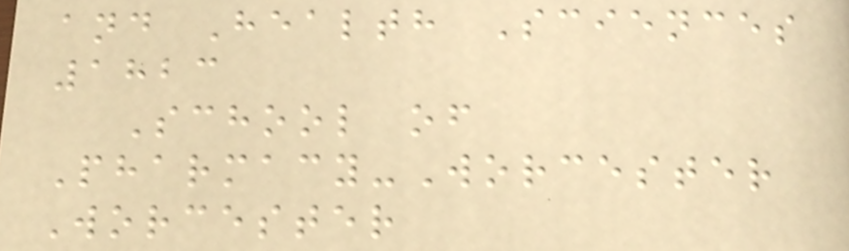and Health Sciences
1823
School of
Pharmacy-Worcester
Worcester
